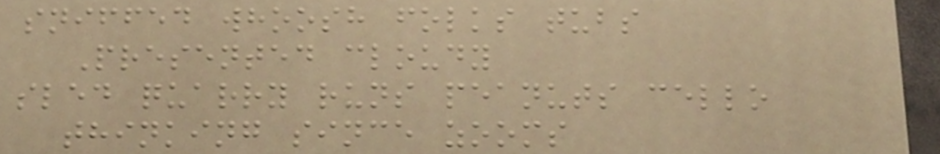sniffed whoosh folks tubs
Presented cloudy
sled quarry runs peanuts cello
thinking since zooms
